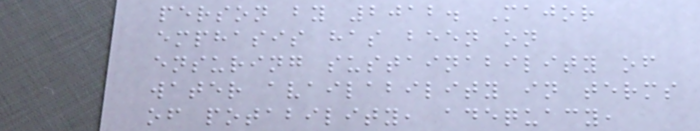person by 2012. Major
emphasis has been on
ensuring sustainability of
water availability in terms
of potability, adequacy,
